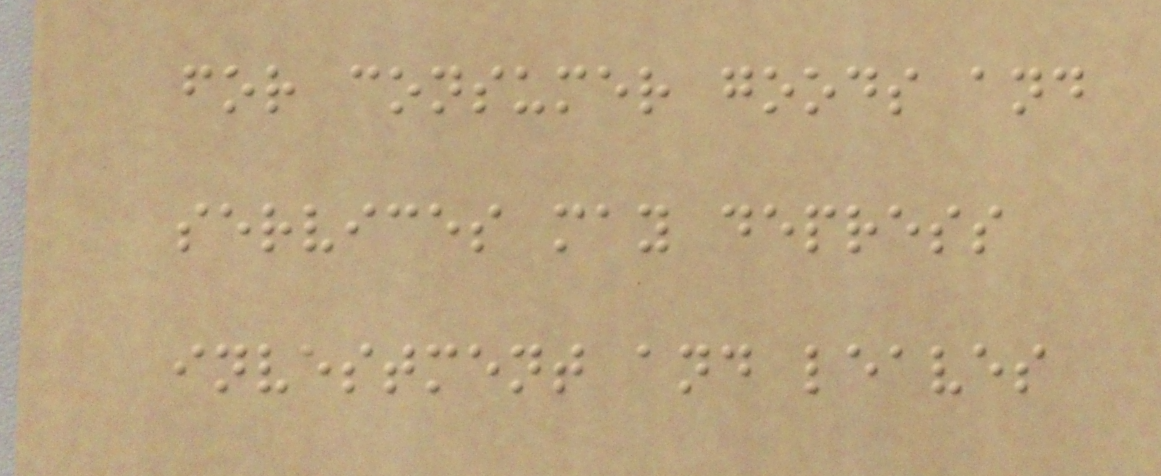for consumer goods and
services may depress
investment and leaves
